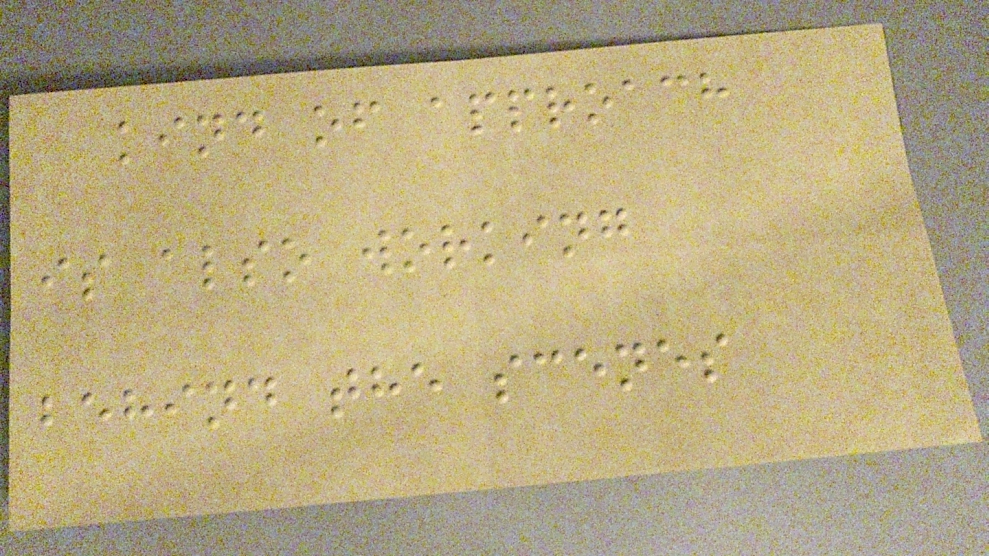kind of approach
is also working
behind the scenes
